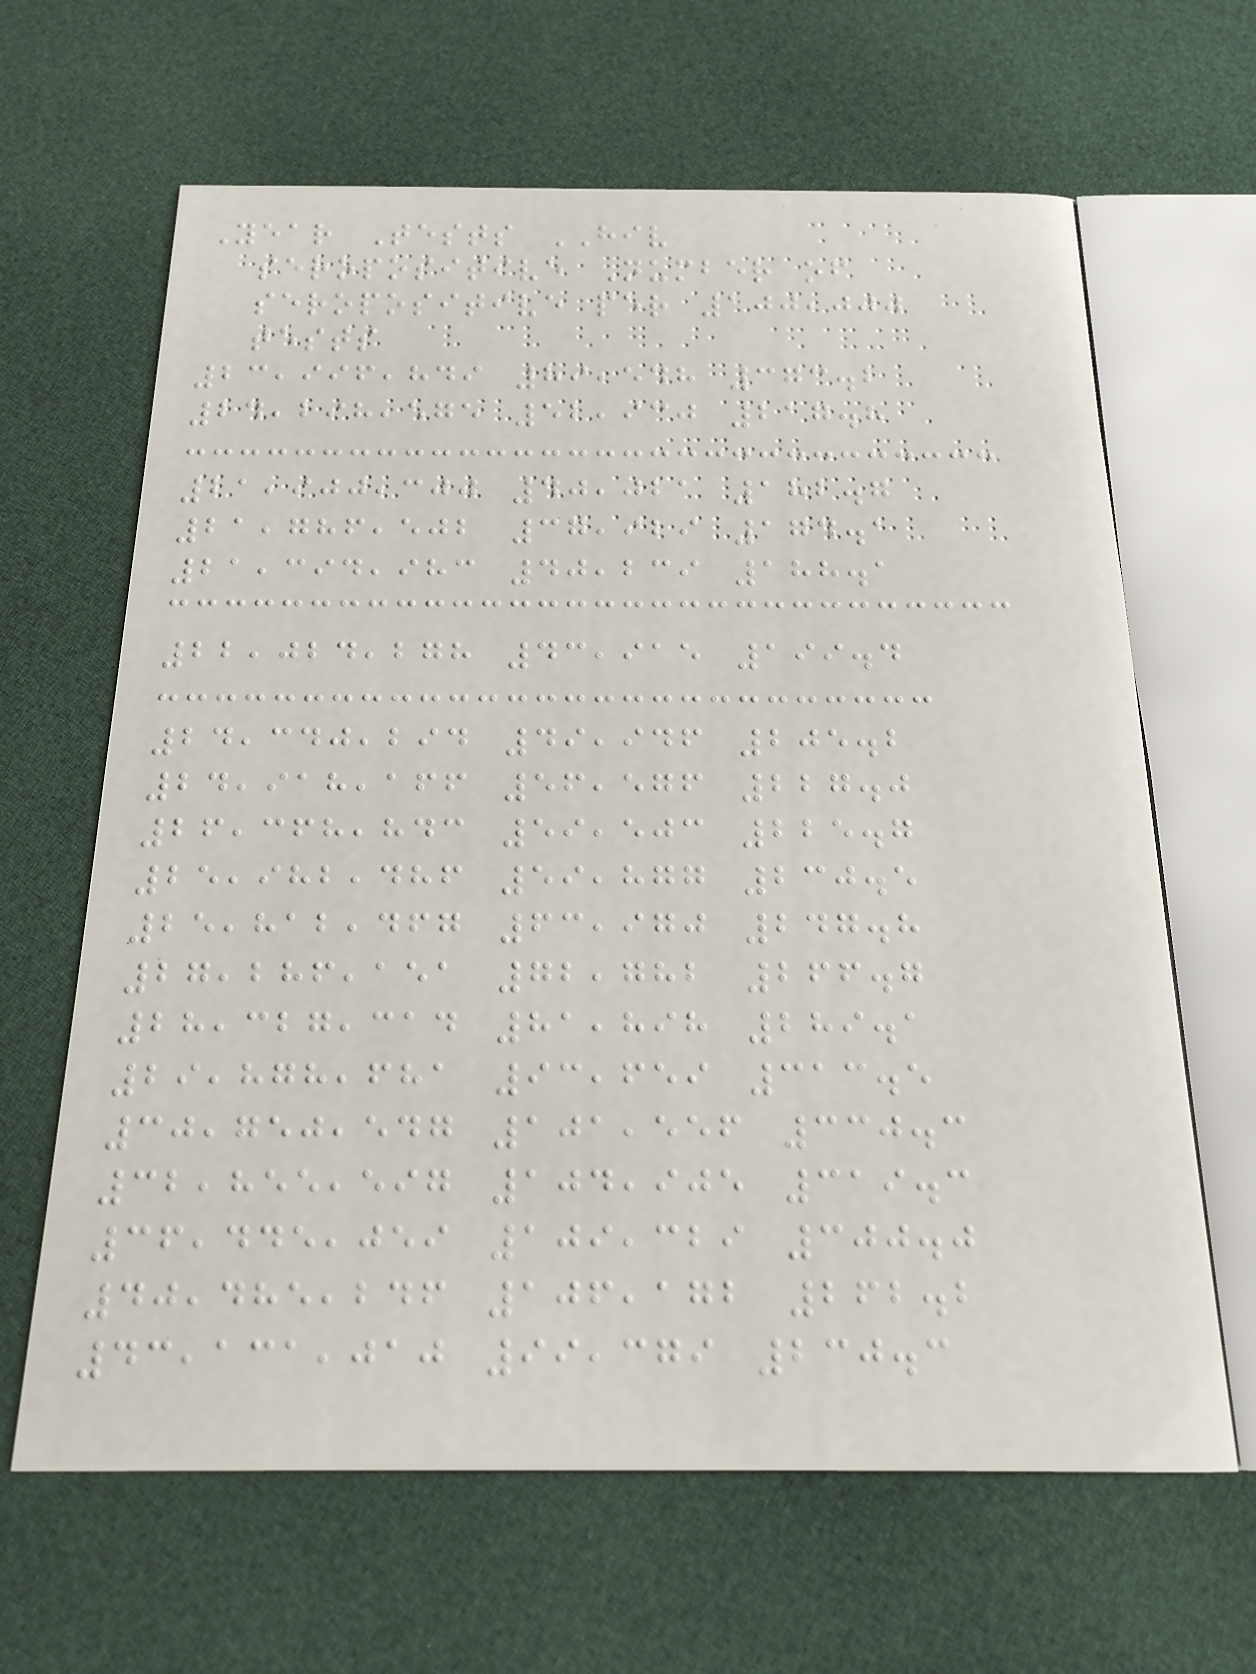Year Tests HIV
seropositive Number of
seropositive per 100,000
tests
23,996,849 89,548 373.2
24,298,575 52,930 217.8
21,900,300 40,021 182.7
21,786,502 37,929 174.1
21,394,983 40,239 188.1
22,024,278 43,915 199.4
24,340,294 49,946 205.2
24,918,166 56,576 227.0
26,368,843 59,503 225.7
25,982,486 59,877 230.5
25,812,467 63,970 247.8
27,286,151 72,782 266.7
28,327,314 81,898 289.1
29,878,681 93,659 313.5
30,750,547 101,556 330.3
32,855,597 104,905 319.3
36,445,059 109,329 300.0
40,485,246 106,172 262.2
43,131,010 99,379 230.3
